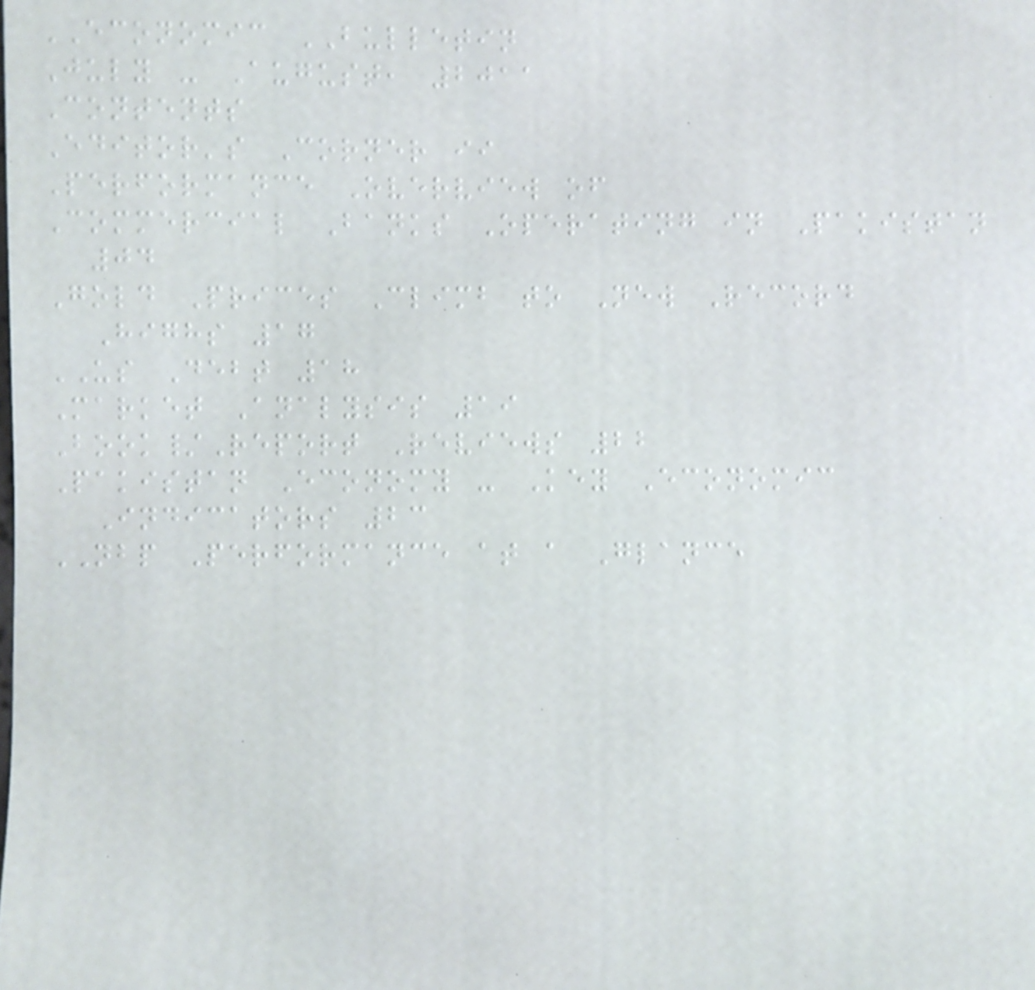ECONOMIC BULLETIN
July - August, 2011
Contents
Editor's Corner ii
Performance Overview of
Commercial Banks Operating in Pakistan
04
Gold Prices Climb to New Record
Highs 17
US Debt 18
Market Analysis 19
Book/Report Reviews 22
Pakistan Economy - Key Economic
Indicators 23
NBP Performance at a Glance
